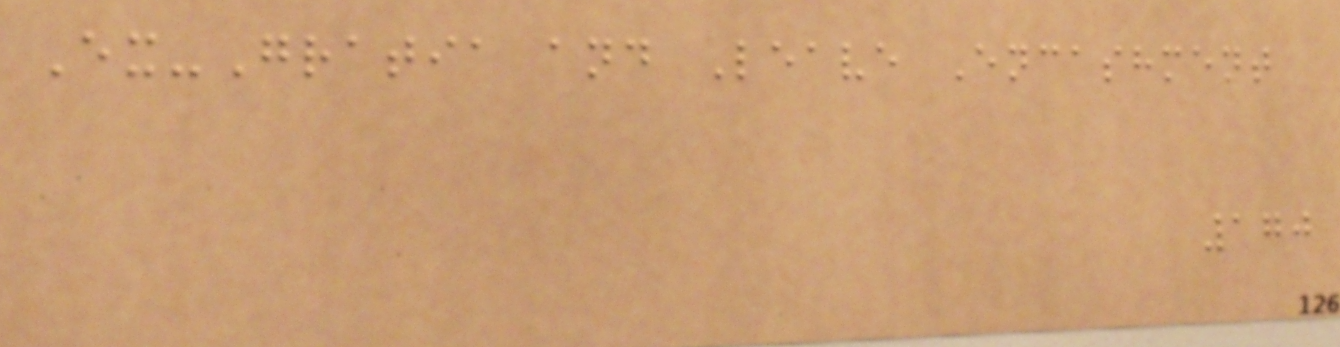Ex-Gratia and Leave Encashment
170
